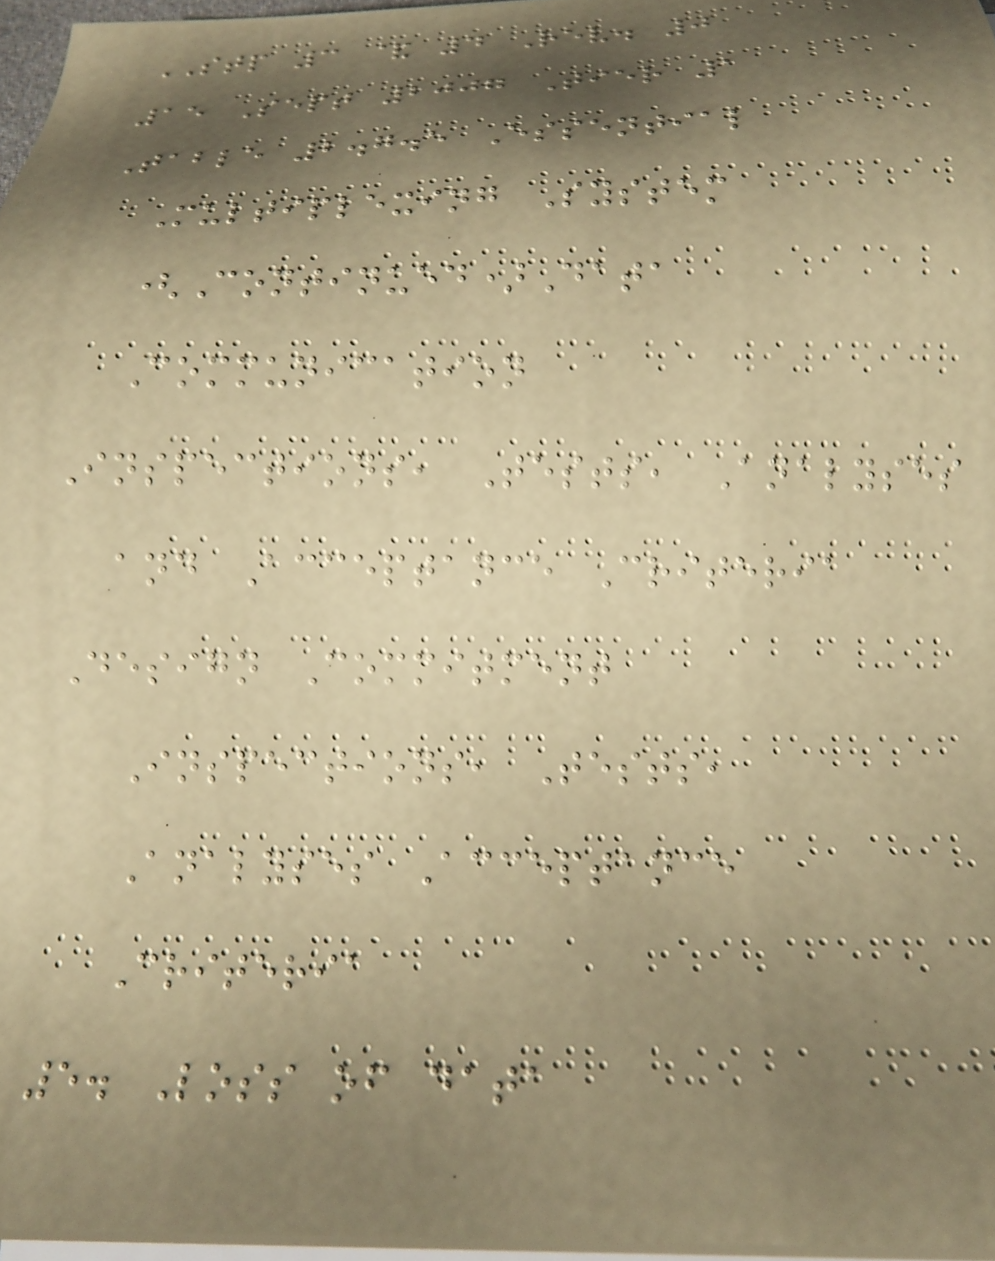STP 3 & 4 Rev. 0
15 Sept 2007 Tier 1
Table 2.7.5 Essential
Multiplexing System
(Continued)Data
Communication
Inspections, Tests, Analyses
and Acceptance Criteria
Design Commitment
Inspections, Tests,
Analyses Acceptance
Criteria
5. Loss of data
